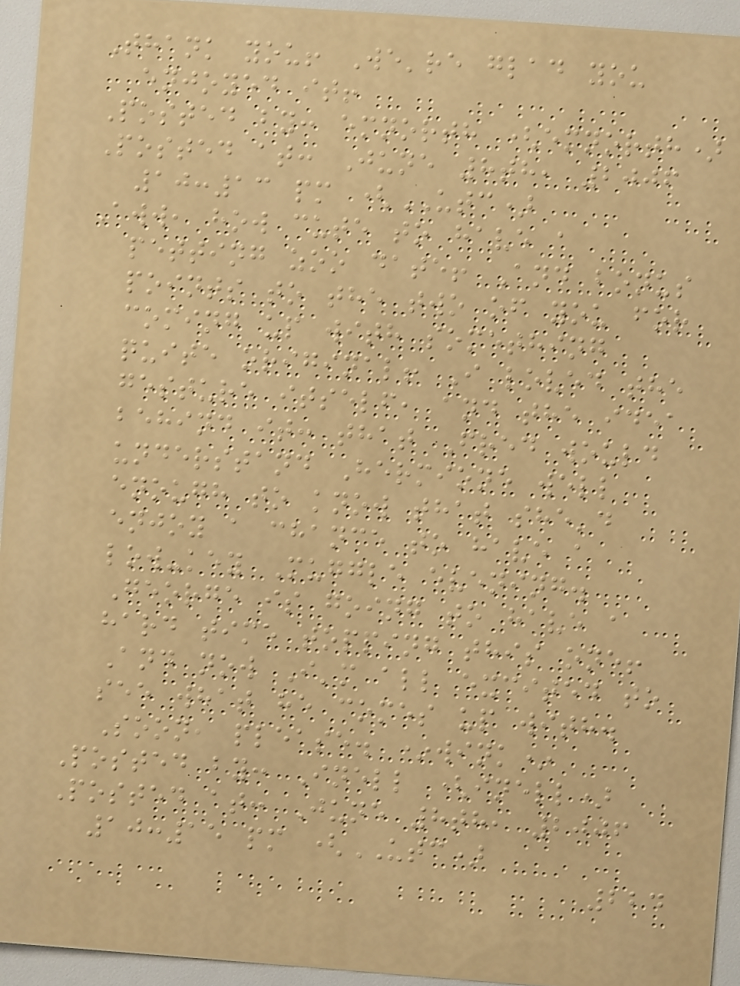Thank you! We're glad you
enjoyed it!
Posted by: emnorth (emnorth)
Posted at: June 8th, 2006
10:13 pm (UTC)
Aww, how cute to have a
petting zoo date! And bonus
points to the two of you for
coming up with something
quite original! I loved the
gesture itself, and the idea
behind it: that Fred would
understand Hermione well
enough to know that she'd
enjoy a chance to have a
low-key Muggle evening.
George is going to have a
hard time topping this one!
And now I'm all excited to
see what he comes up with.
Soon, please. *wink*
Posted by: Inell (inell)
Posted at: June 8th, 2006
10:15 pm (UTC)
224
